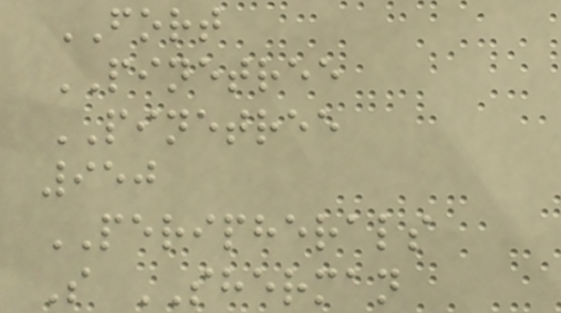FORT
PINETREE
PINETREE
950
PERIPHERALS
S SHERMAN
